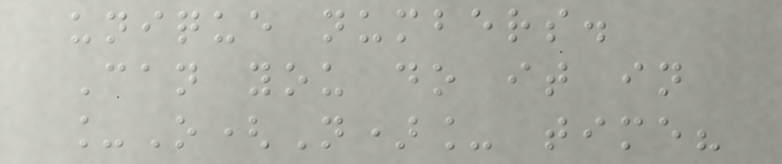unique numbers.
Can you do it in
_O(N)_ time?
